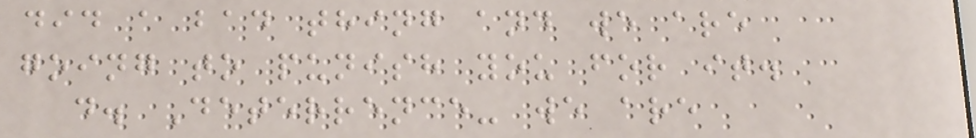did a bad thing and we are
going to punish you for it.
d. Deterrence- we are
